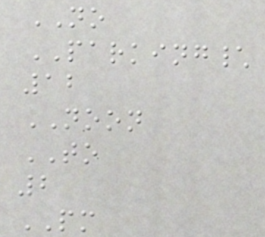NO
PARKING\
12
NOON
TO
2
PM
